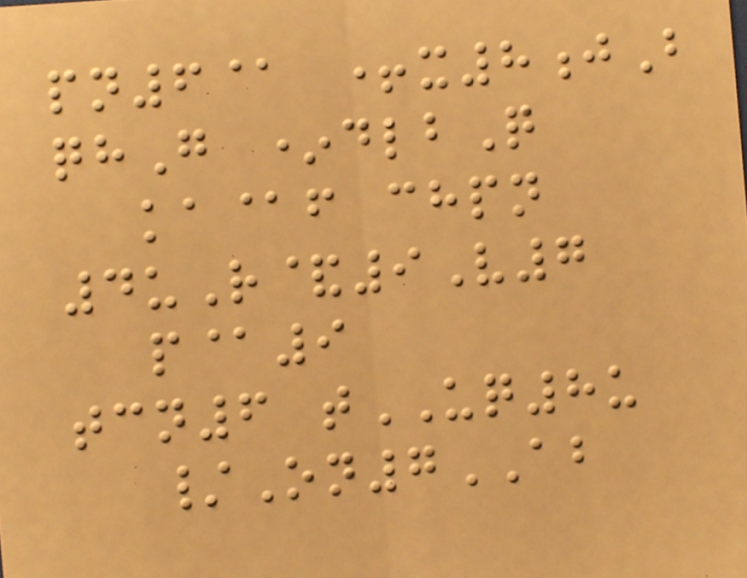pn6@ +x8jB
qhG *dlbQ
ka@f chpn
4uR&9V7
p@9
tcn6 tUQ8u
/On7AB
